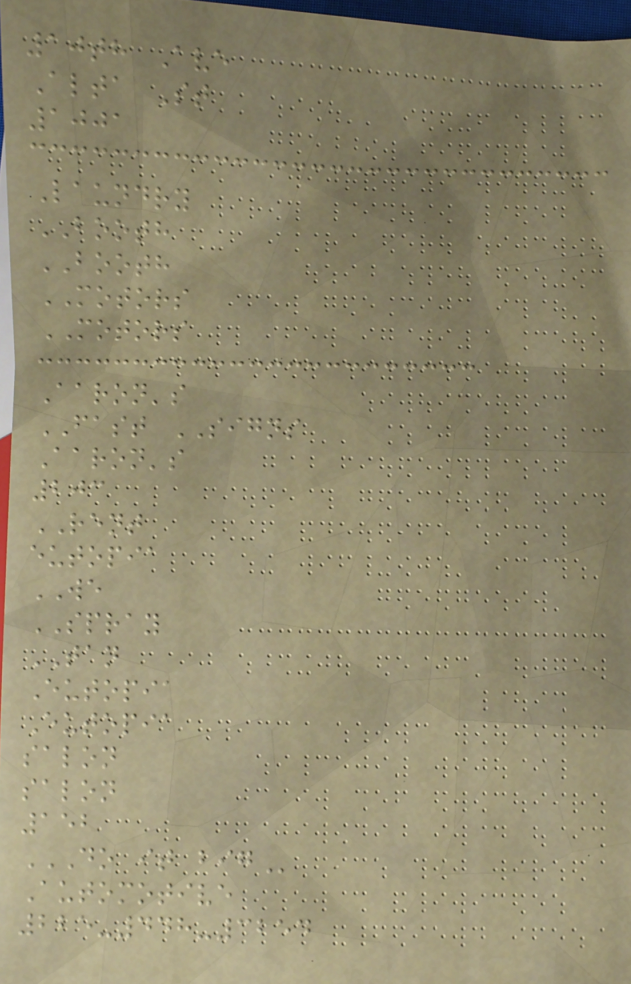10th Ave
Alta St
1001
Laundry
BOOTH
BOOTH
MOTORS
MOTORS
Aaron's
FAST SIGNS
Aaron's
203
RENT
eutopia
WE
SPRAY
TAN
Eutopia
Eutopia
salon
salon
152
DO IT BIG
Automotive
225-448-3254
